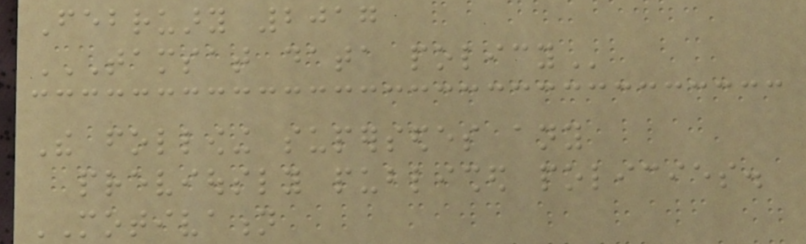February 2017
TAMSAT DATA POLICY
The following supersedes any
previously published policies.
MOTIVATION
